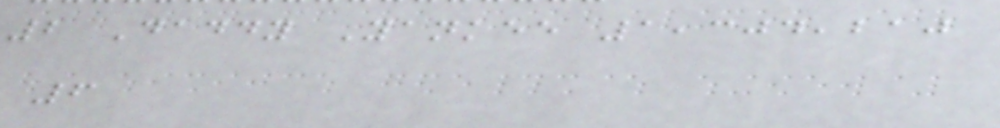2 Daddy Yankee 1,304,210
6
